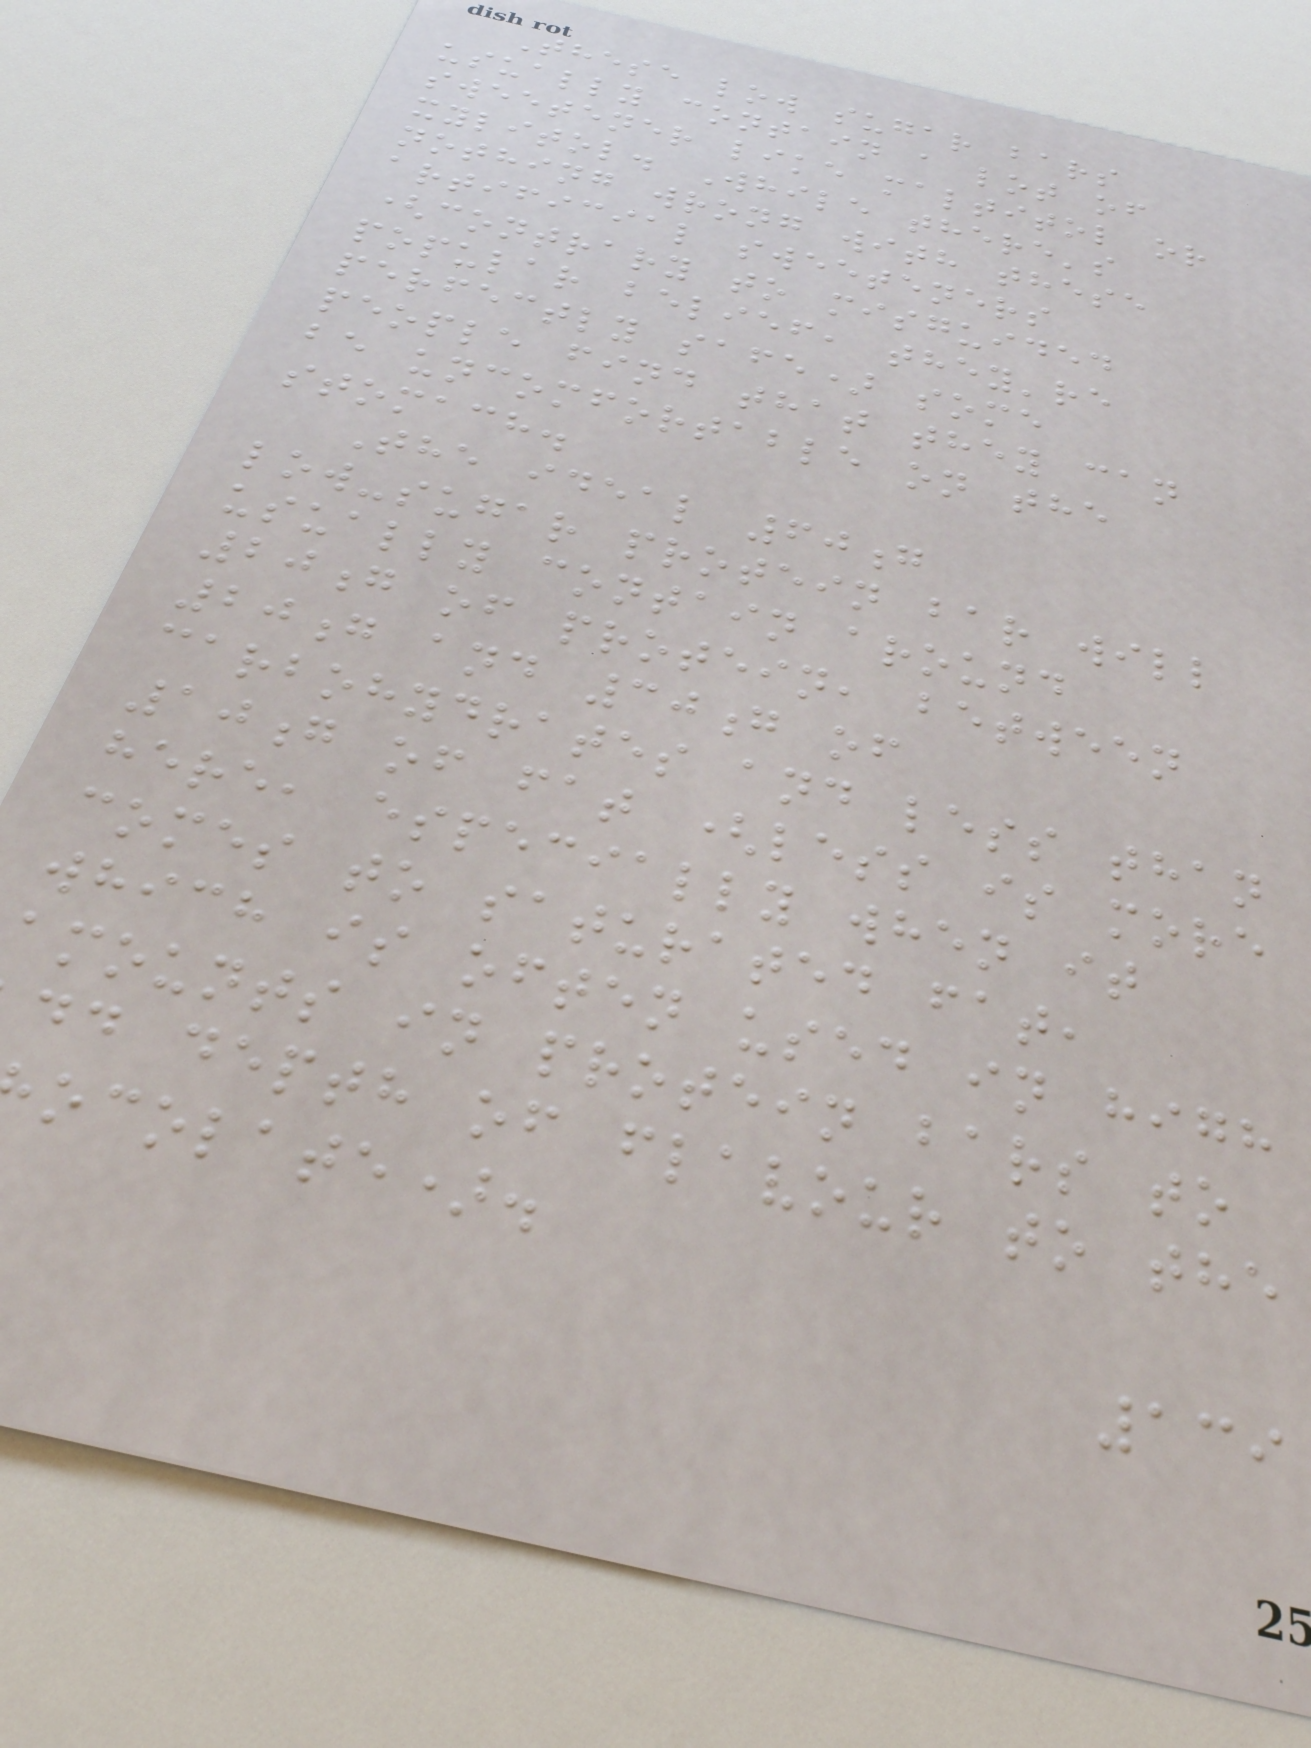These low sugar bars
usually contain a lot of
sweetener like maltitol or
xylitol. While there's
nothing wrong with these
artificial sweeteners
(contrary to misguided
popular belief, they're
perfectly safe) some
people find that they can
be uncomfortable on the
stomach.
The ideal 60g
low-sugar protein bar will
usually contain around
20g of protein, between
20g and 30g of
carbohydrates and less than
10g of fat (less is more
here, especially when it
comes to saturated fat,
which is often used in high
amounts in protein bars to
dd depth of flavour to the
ocolate).
139
